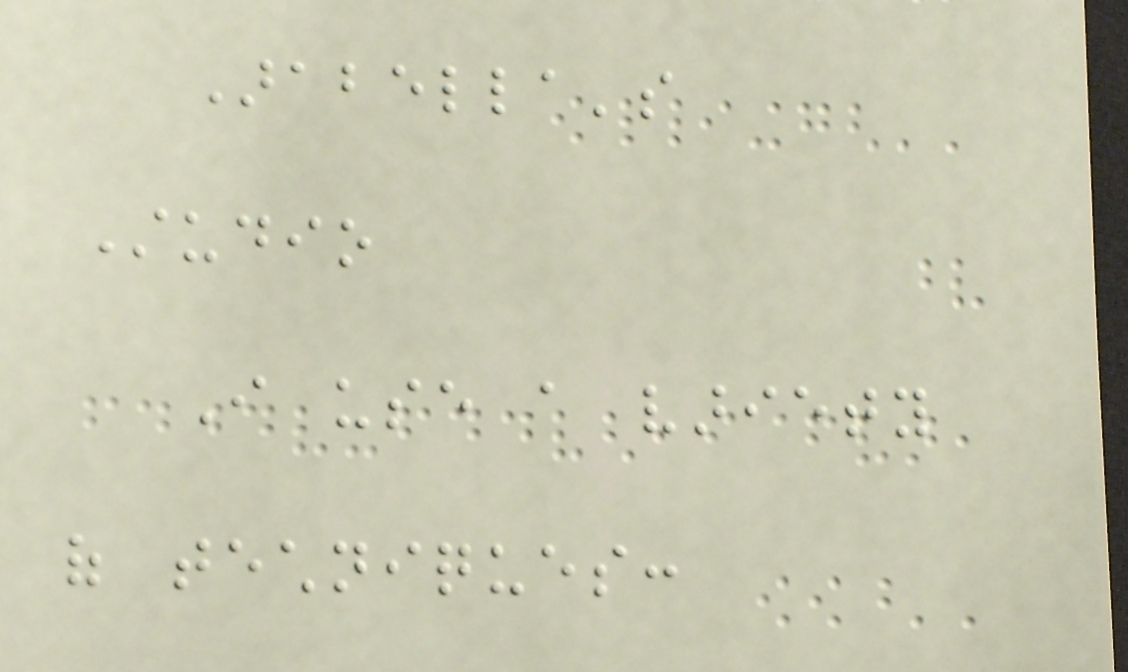Arabella's
Studio
I use a variety
of techniques:
